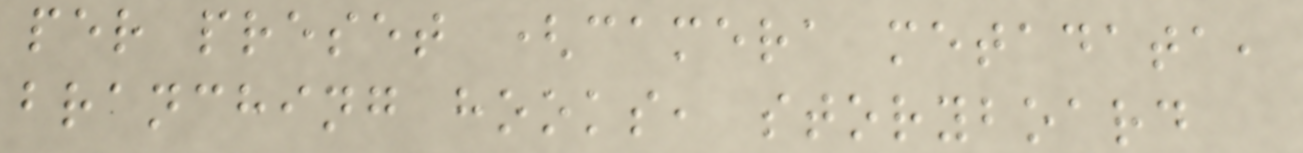per preset (camera metadata,
branching hooks, storyboard
